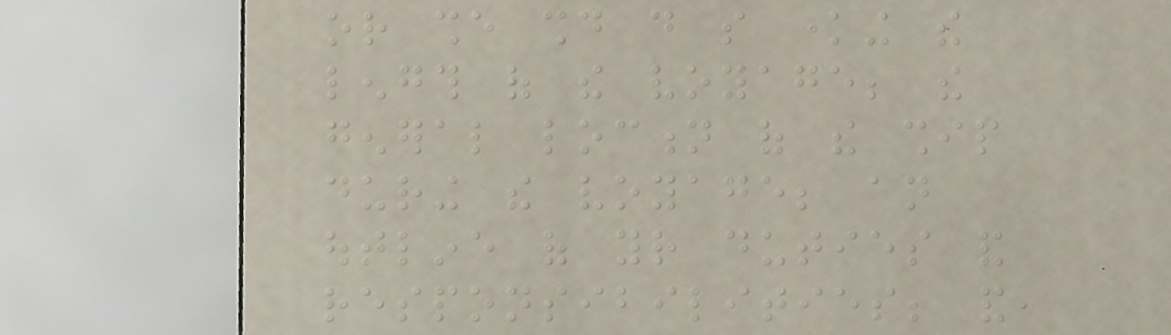or she should do so knowing the
length of the voyage; the
general loction of the ship
during the voyage; an
outline of your duties and
responsibilities; and,
